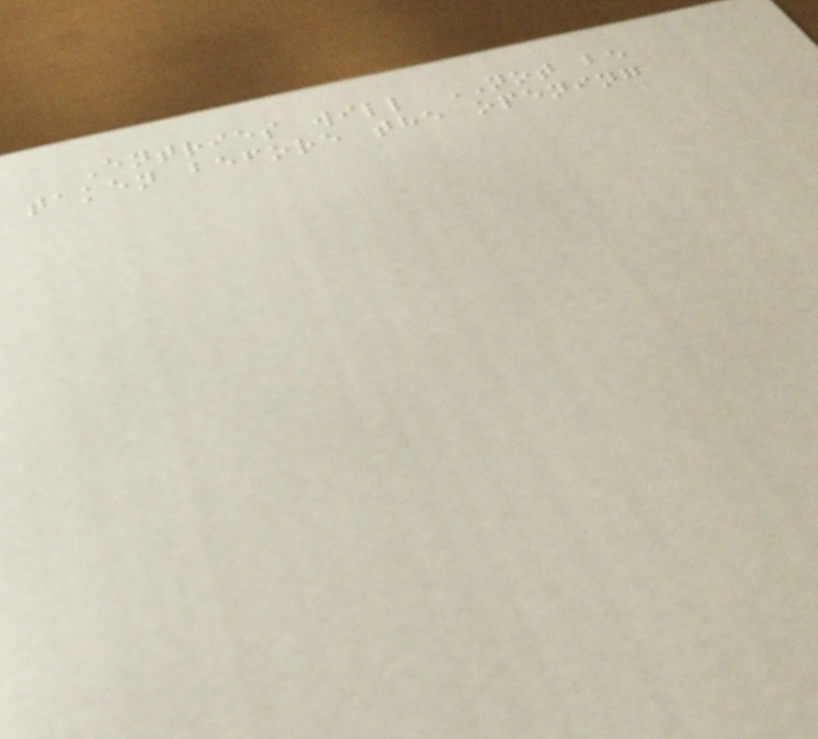Entries will NOT be
taken before the opening
